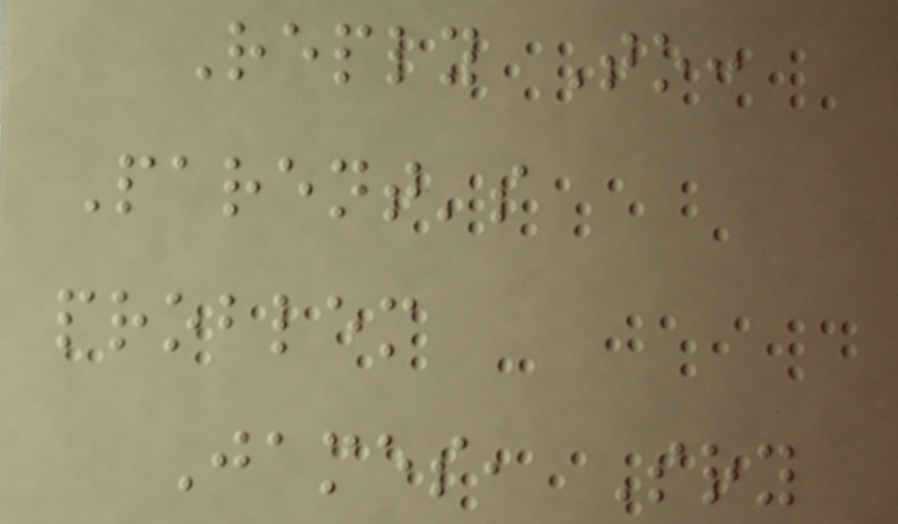Reply To:
Parent's
problem
James, Sry
